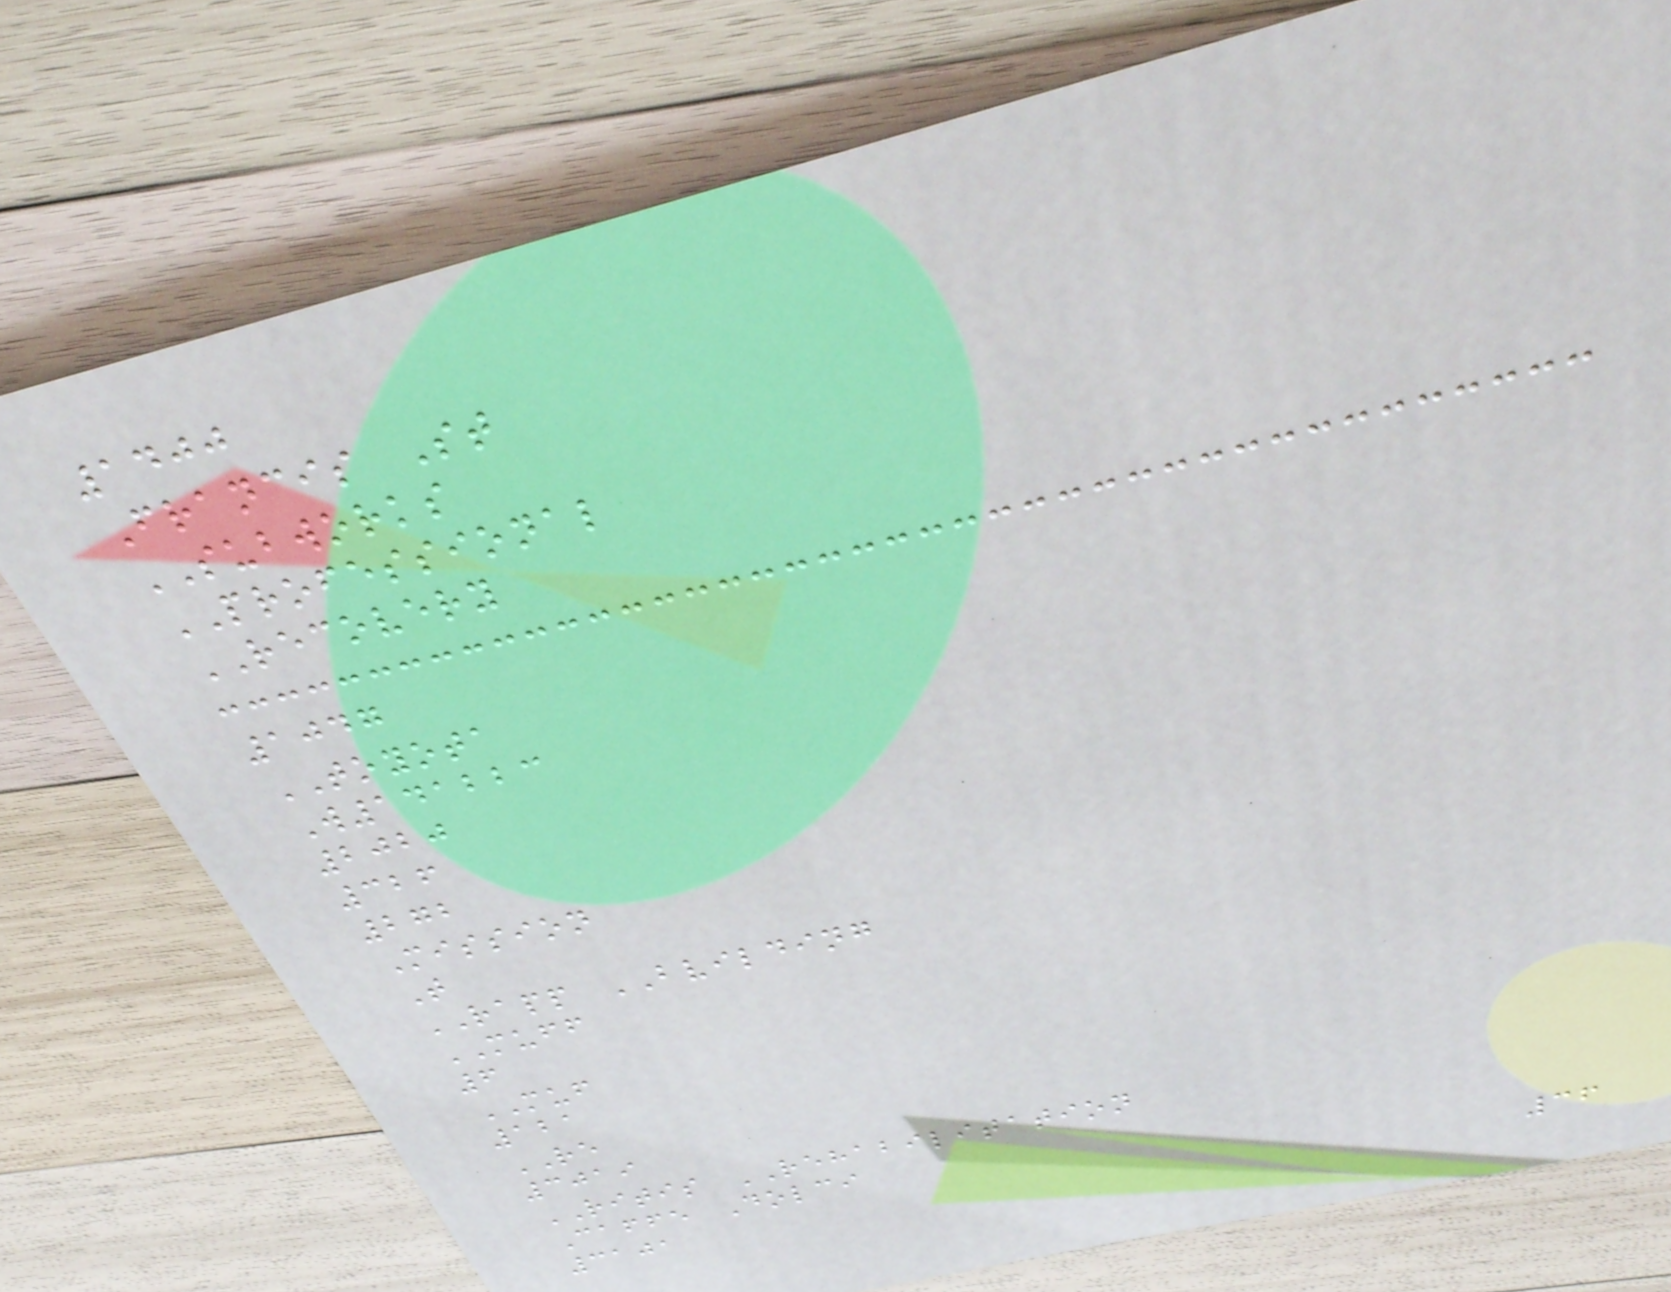1400
Francis St
SUBWORKS
PROFESSIONAL
RECOVERY
1047
TOYOTA
W141223
2020
326
272
Mission
T
RAPP BVILDING
MUFF
6
MUF
121
RE
3019
RITIS REHABILITATION
Caffe Dolci
3101
36
